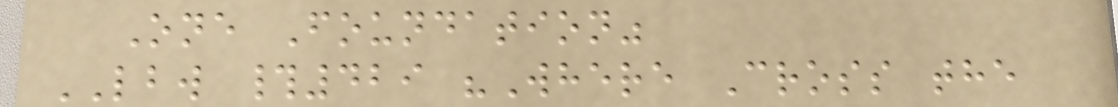One Foundation"
LBW #429 "Where Cross the
